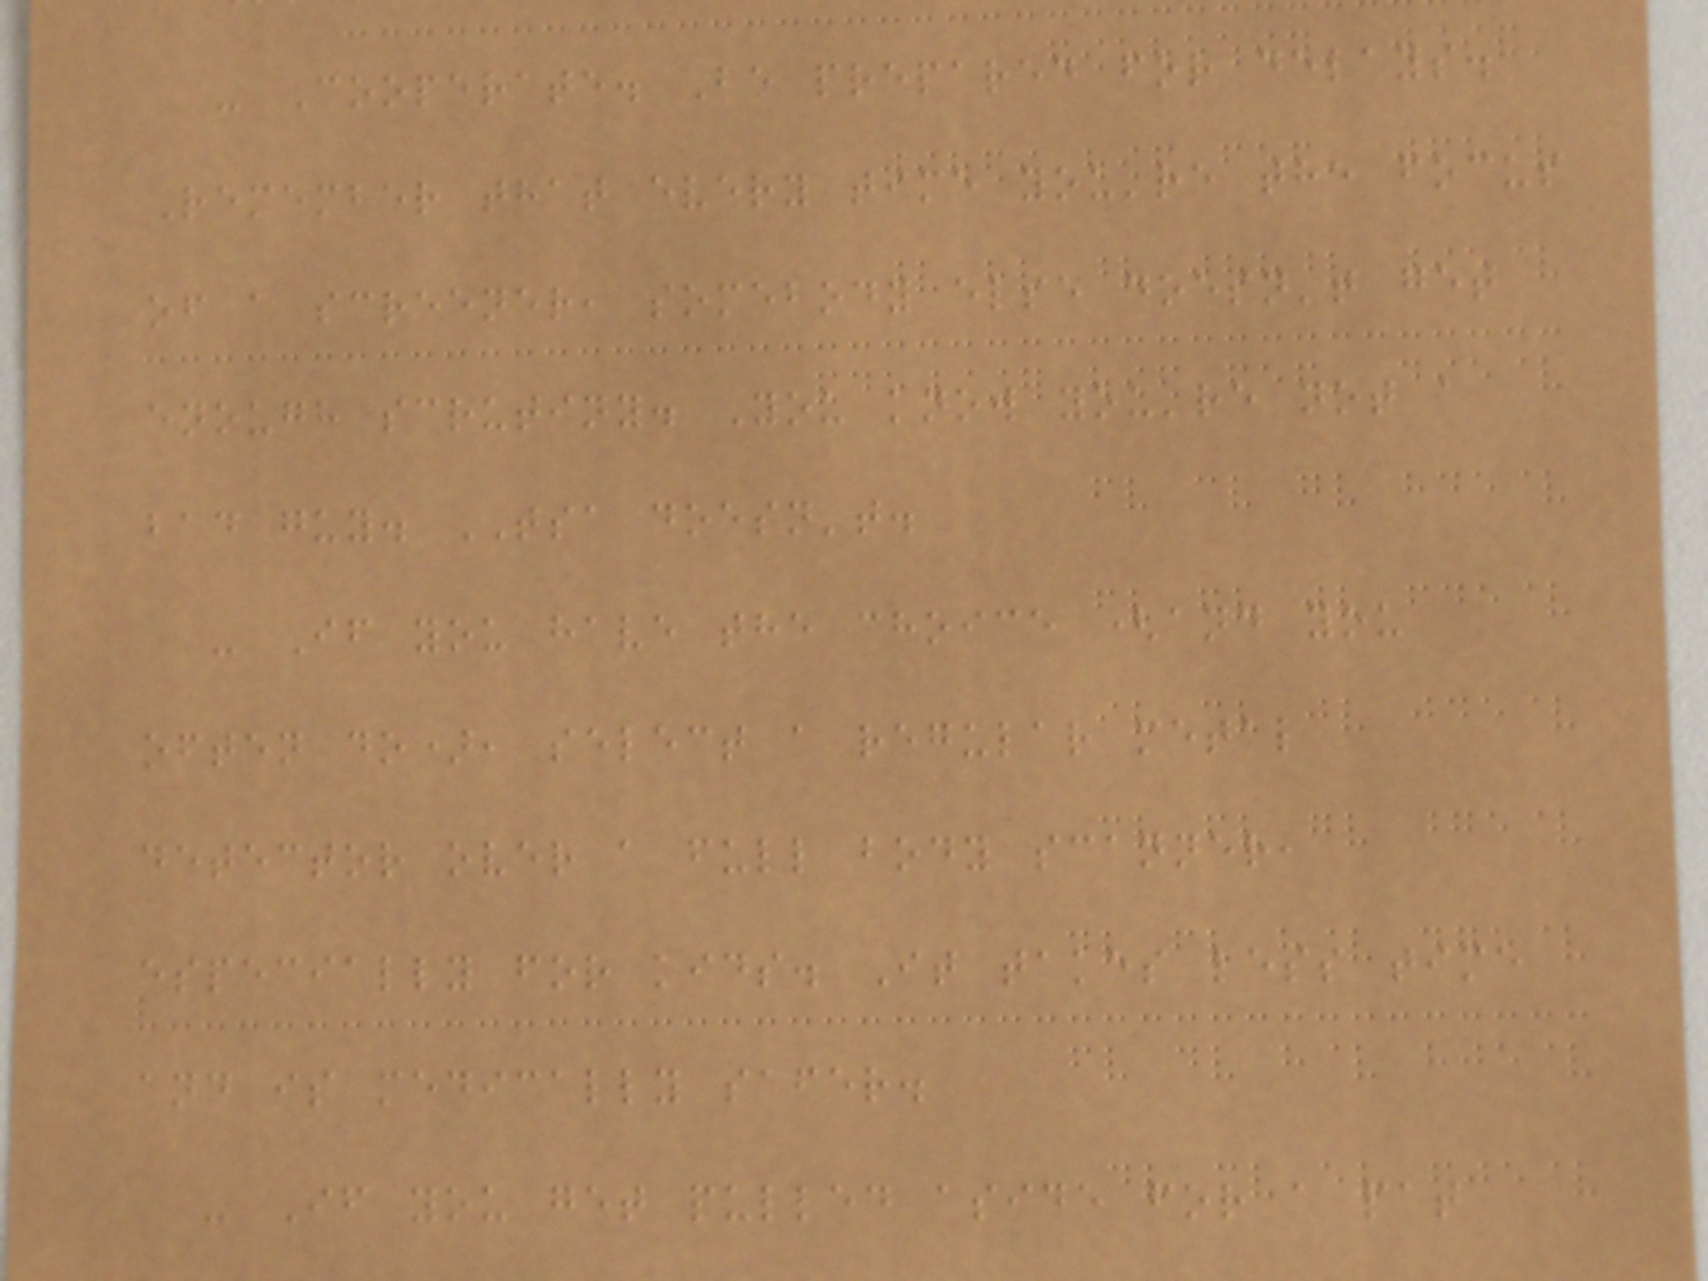- Cooperate. Be prepared for delays.
Remember that every time you're the focus
of a screener, somebody else doesn't get
enough scrutiny. You know you're not a
bad guy. TSA doesn't.
- If you have the choice (and you
often do), select a regular metal
detector over a full body scanner,
especially for kids. It takes less time
and is medically safer.
- If you get pulled aside for a pat
